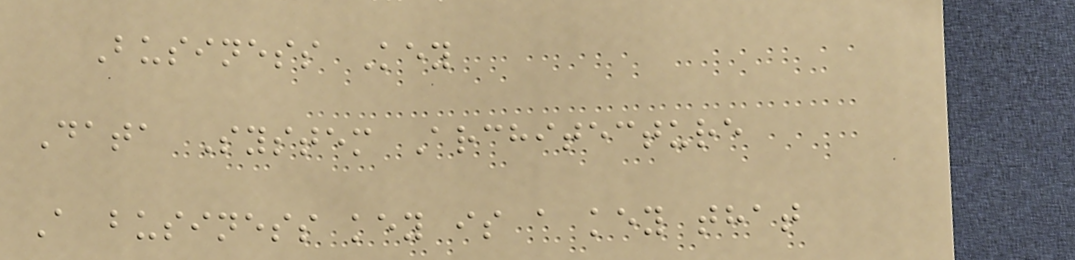Business Key
Data System Architecture
A business key is a key that
